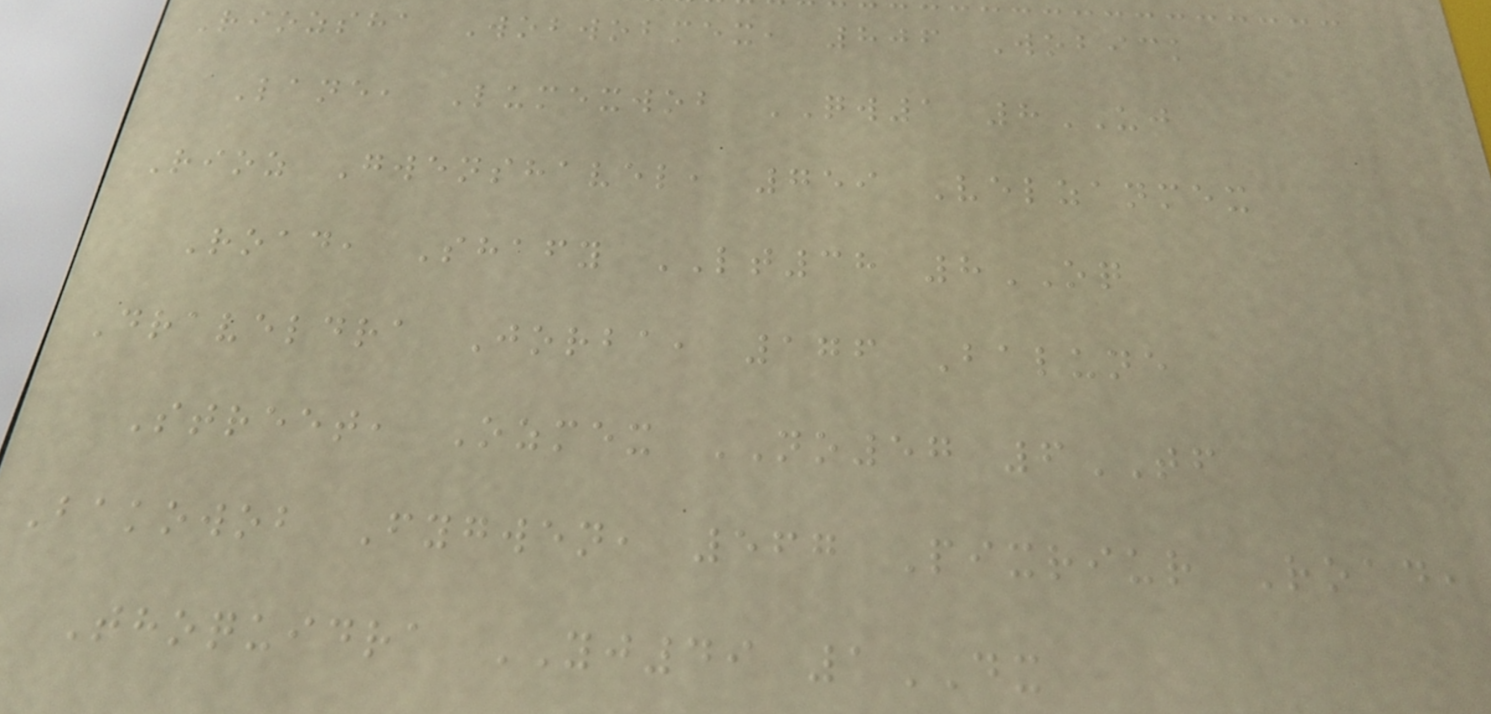Riozsha Wobwobmex, 806 Wobick
Lane, Lumexwob QW1 8UJ
Rioz Gwenshavel, 759 Velzanmex
Road, Shafy LT38 8OQ
Draveldra Jorba, 176 Balune
Street, Ozmex NO57 6TF
Bakowob Fygwen, 567 Pixriur Road,
Thoquidra YJ49 1DX
